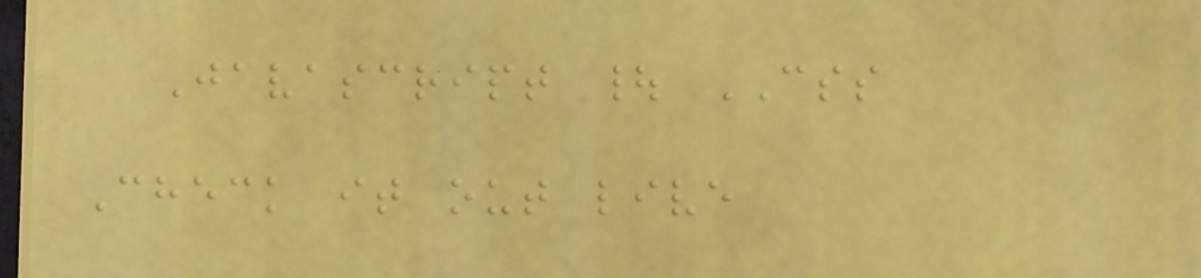Javascript | CSS
Check it out live
